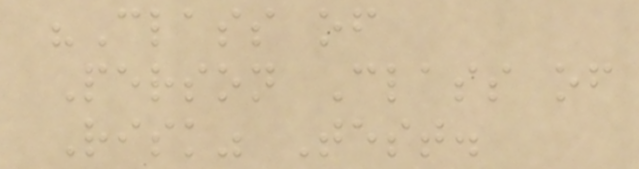"Class of
Person Class of
Risk" Test.
